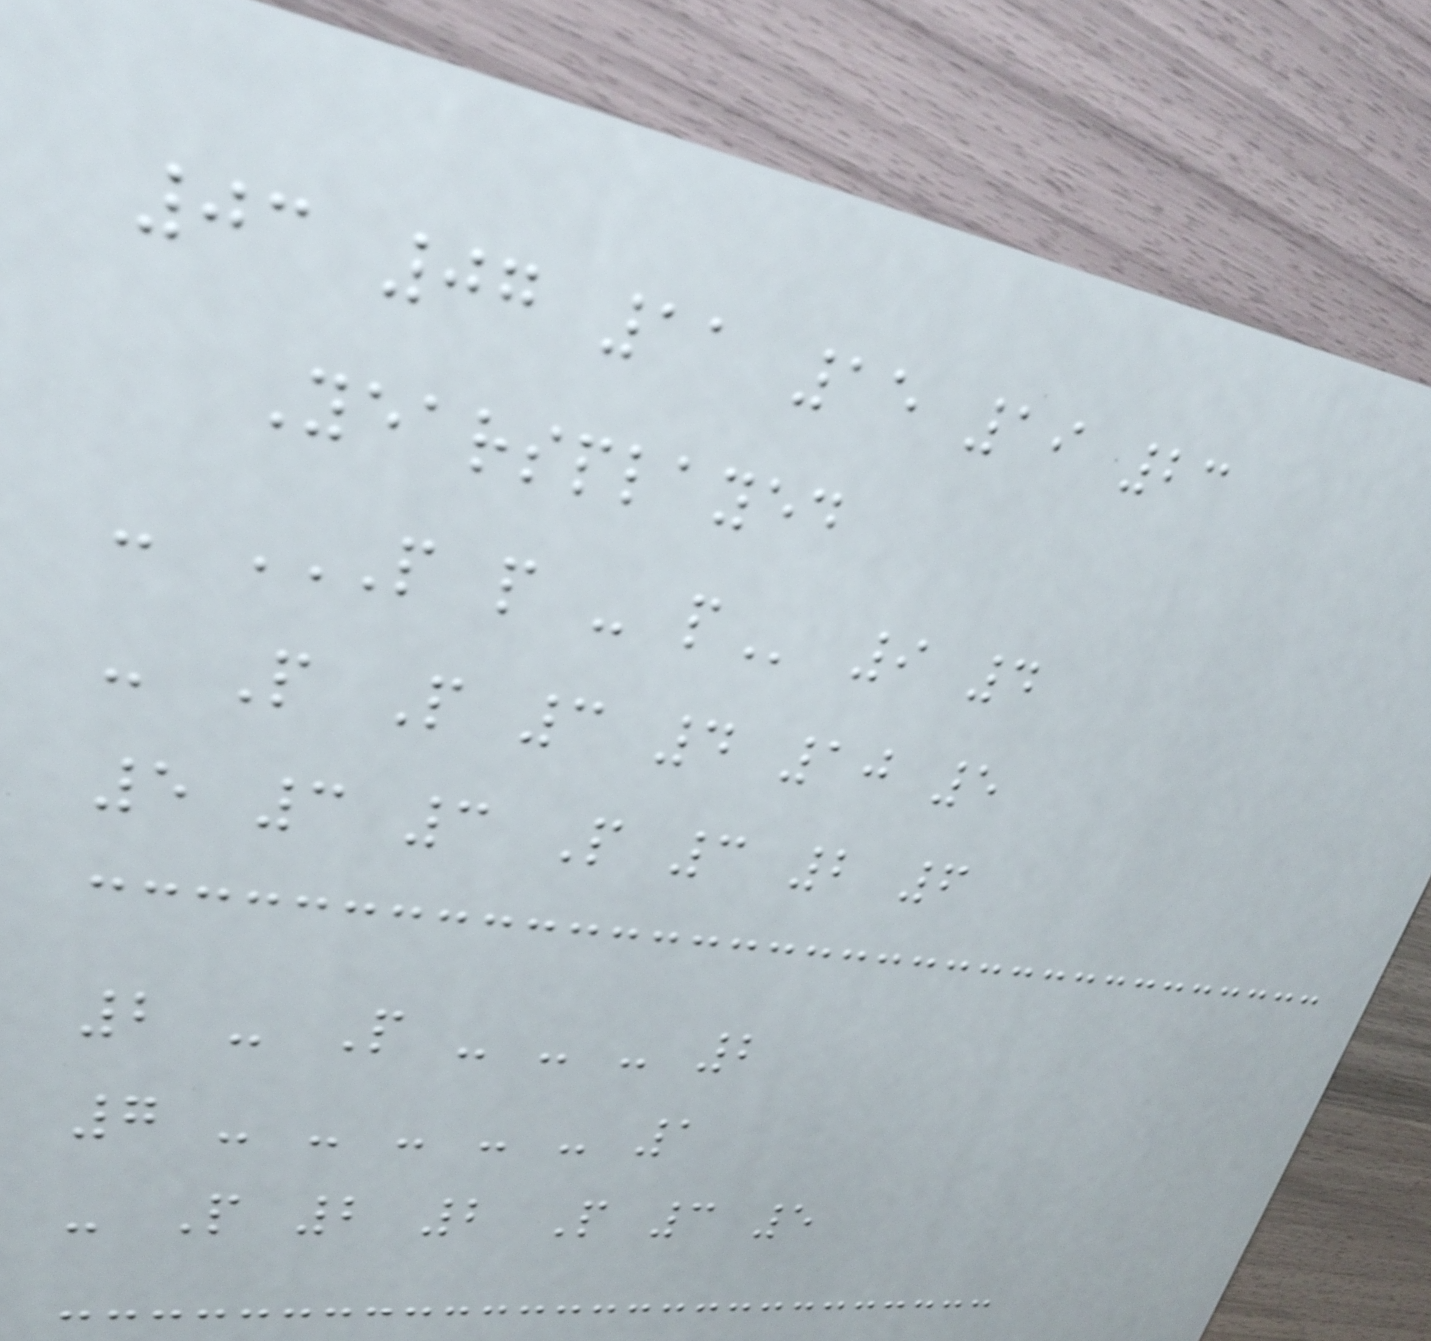03 07 11 15 19 23
Yearsplayed
- P P - P 9 4
- P P 3 4 10 5
5 3 3 P 3 2 6
2 - P - - - 2
7 - - - - - 1
- P 2 2 P 3 5
